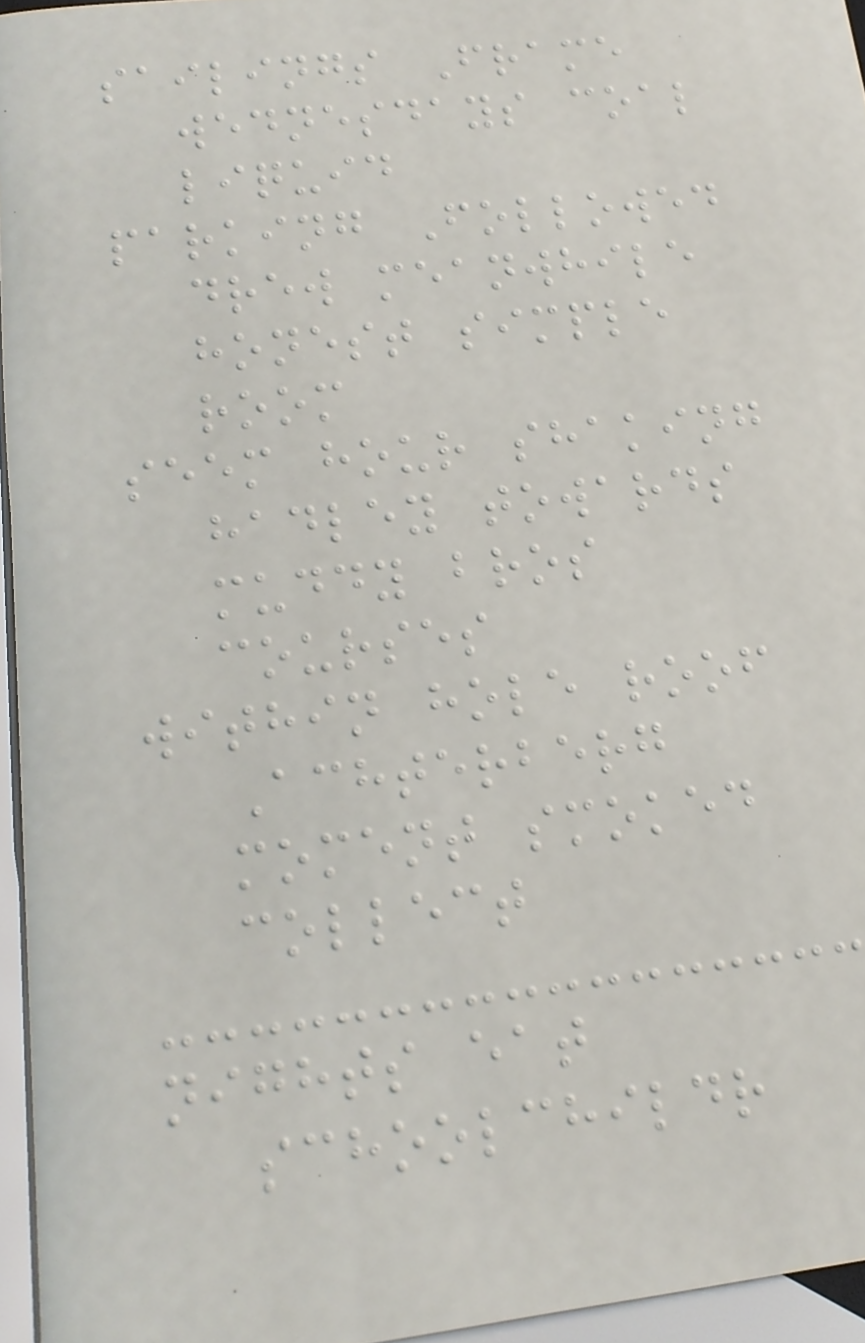sailings Frame
wednesdays coal
liquid
parking Followed
drew meanwhile
honest simple
room
seem hour shaking
hadley towards
muddy bros
courses
within hole roof
Achterberg
moment smoked
collect
nights eat
schoolchildr
